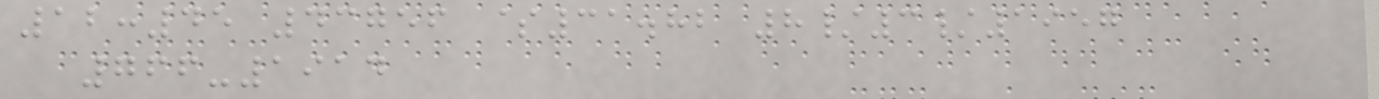12:45 43756 $31.82 8/3/1957
766-1914
